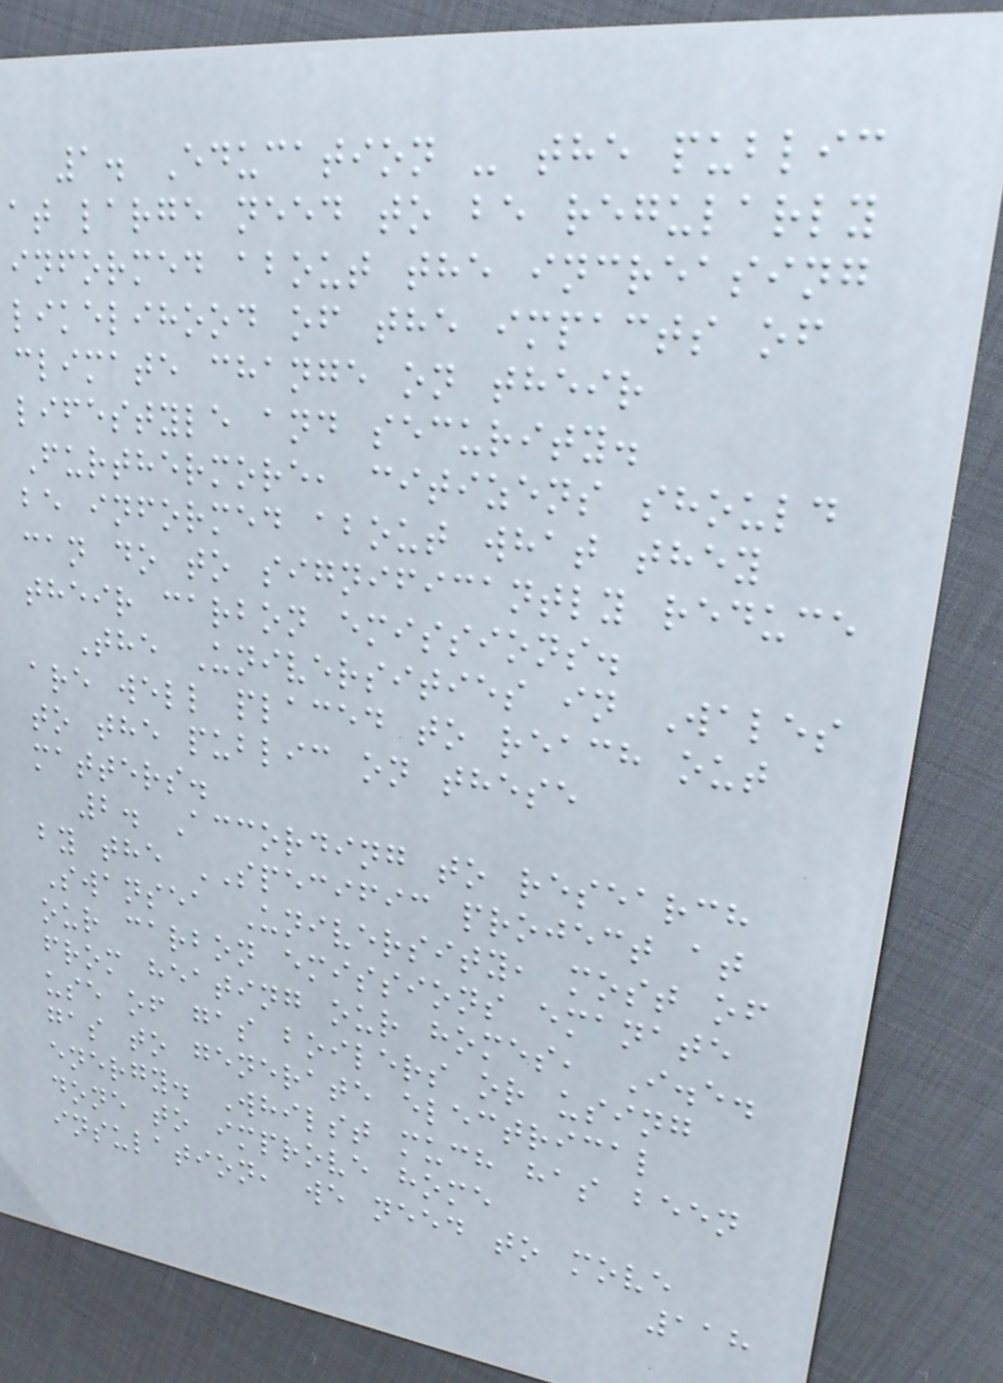1. Education - the public
at large need to be regularly
informed about the increasing
likelihood of the impacts of
climate change on their
lifestyle and security.
Furthermore, citizens should
be informed about what they
can do to significantly reduce
their carbon emissions.
The Universities in Wales
are well placed to reach out
to the public on these
matters.
2. According to research
by the SPECIFIC project at
Swansea University, most of
our carbon emissions emanate
from heating our homes, I.e.
use of gas boilers or using
gas to generate electrical
energy. Whilst much has been
done to improve home
insulation, we need to move
118
